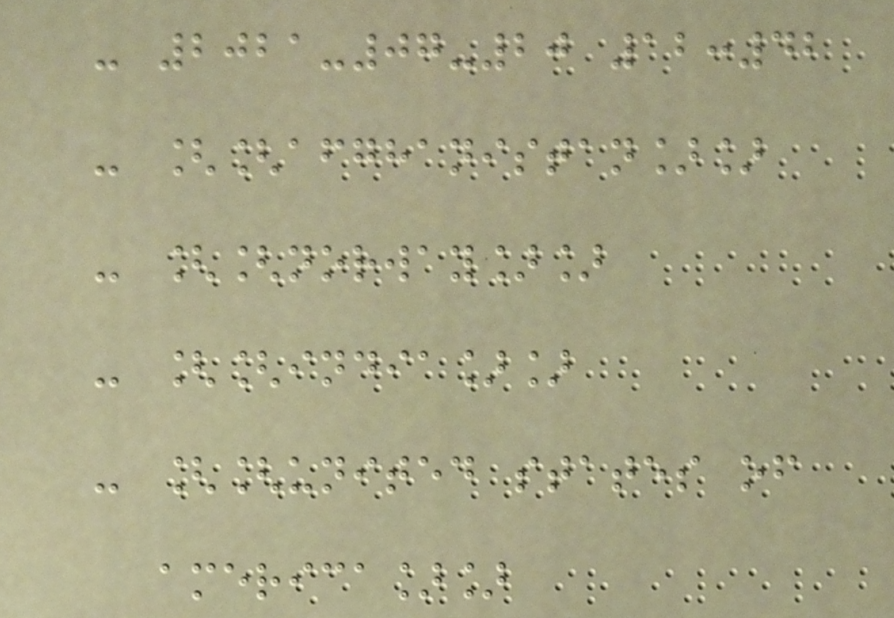- 2021-07-20 12:42
- [[afghanistan]]
- [[norway]]
- [[india]]
- [[united states of
america]]
